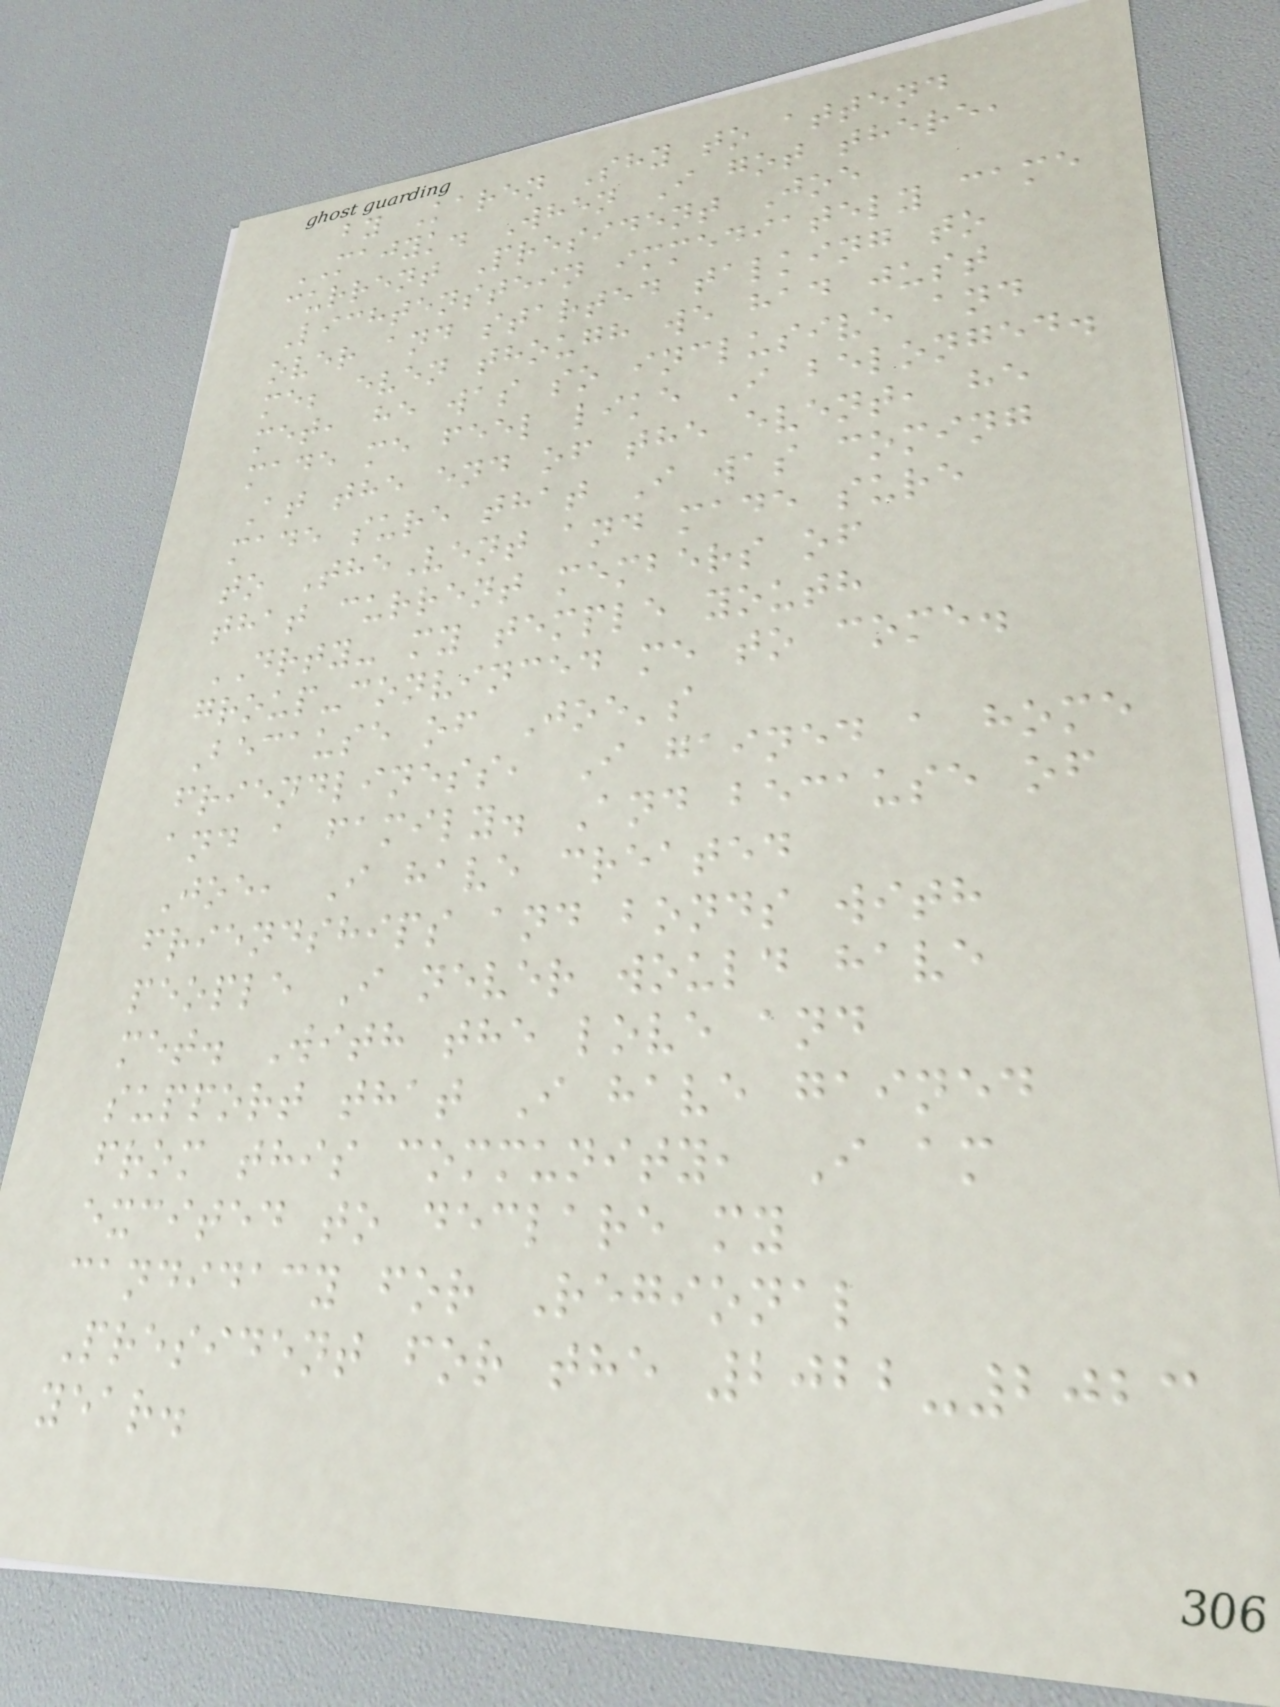by Karen Shy to attend
MAJYK. When I got there,
current President Joe
Lichtenstein immediately came
over and started talking to
me; even though we had just
met, he was so inclusive and
made me feel like I belonged.
At the end of the event, he
made sure that I was coming
to TheVent and made sure
that current members of
DRTY- my temple youth
group-convinced me to come.
Because of Joe's
friendliness, I gained a home
and a family. And because of
Joe, I have created
friendships and bonds with
people I never would have
met. With the love and
support that I have gained
from this community, I am
excited to declare my
candidacy for Regional
President for the 2022-2023
year.
